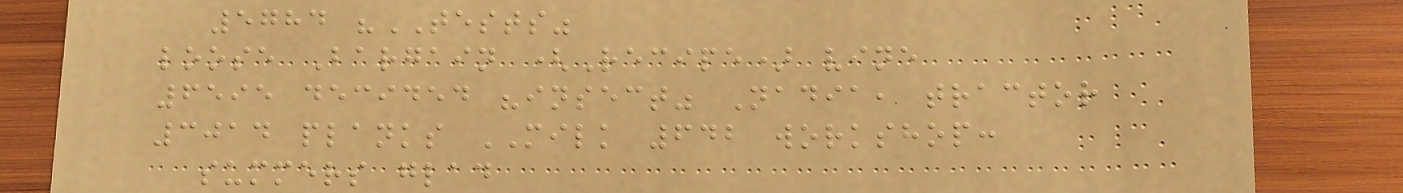5784 "TESTS"
loose Bargain (Recipe) vine
6595 decided "insect" Nadia, tractor
3014 planks MILK 642 workshop:
summers glad
